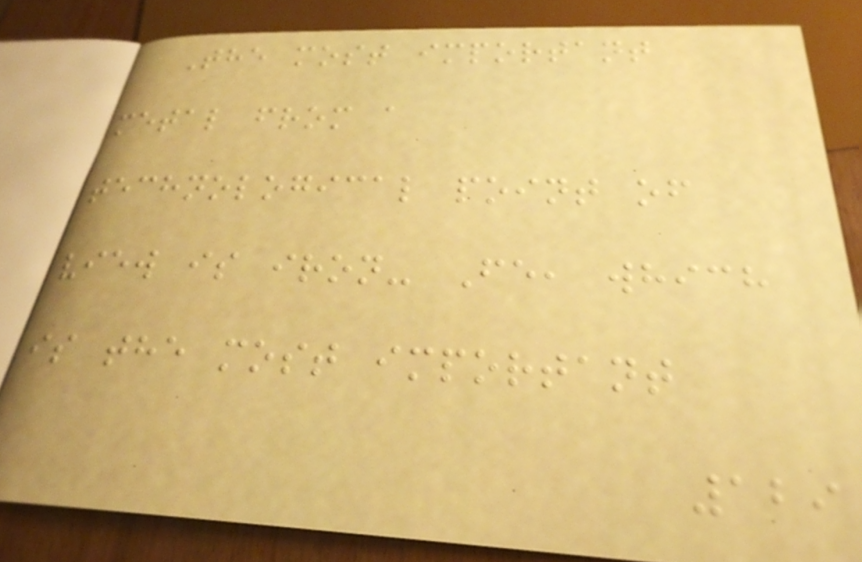The most important
metal from a
technological point of
view is iron- Fe, which
is the most important
129
